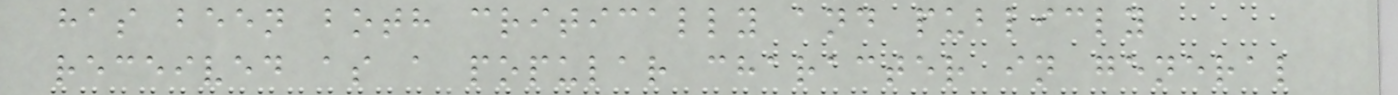has been both critically and publicly
received as a popular character in general
